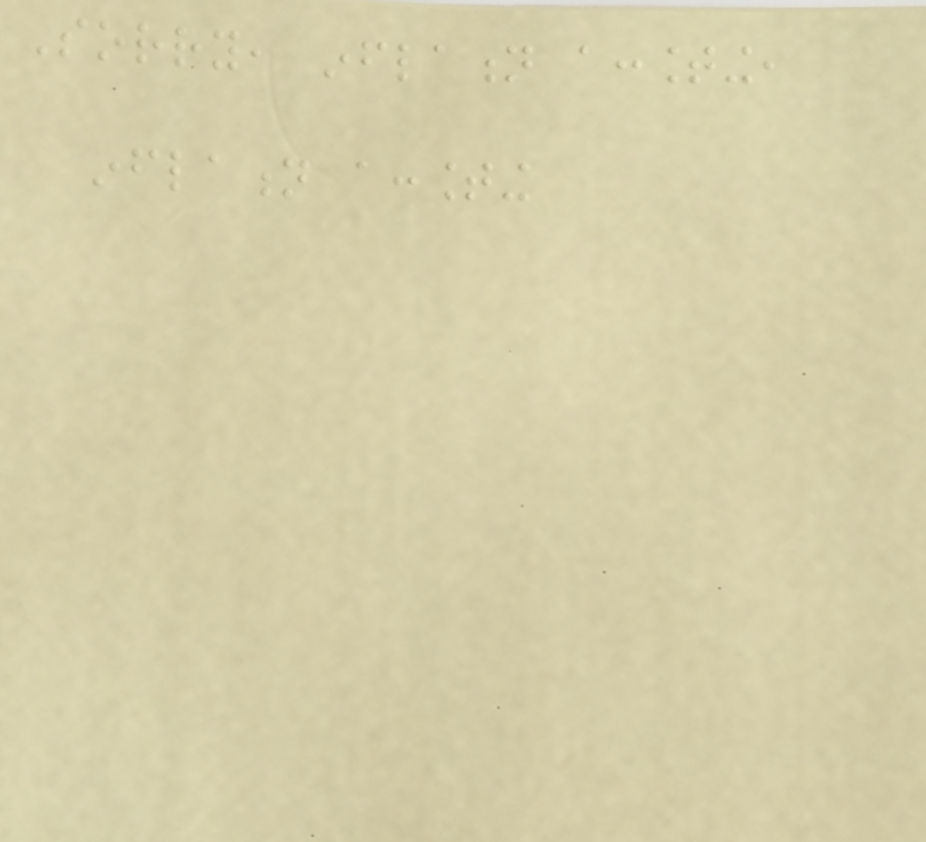Sorry, inflation accounting,
inflation accounting
